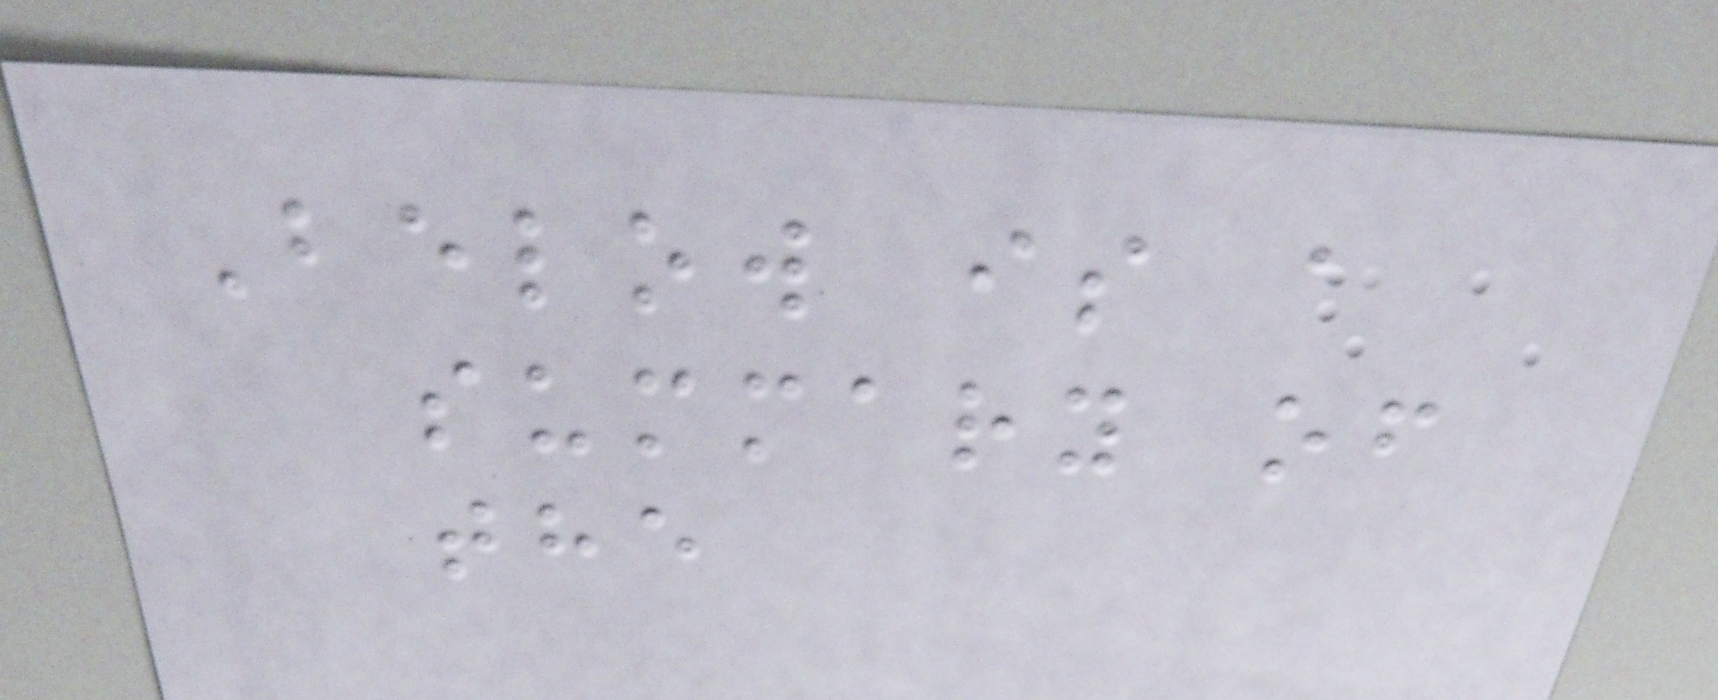Below is a
summary of
the
